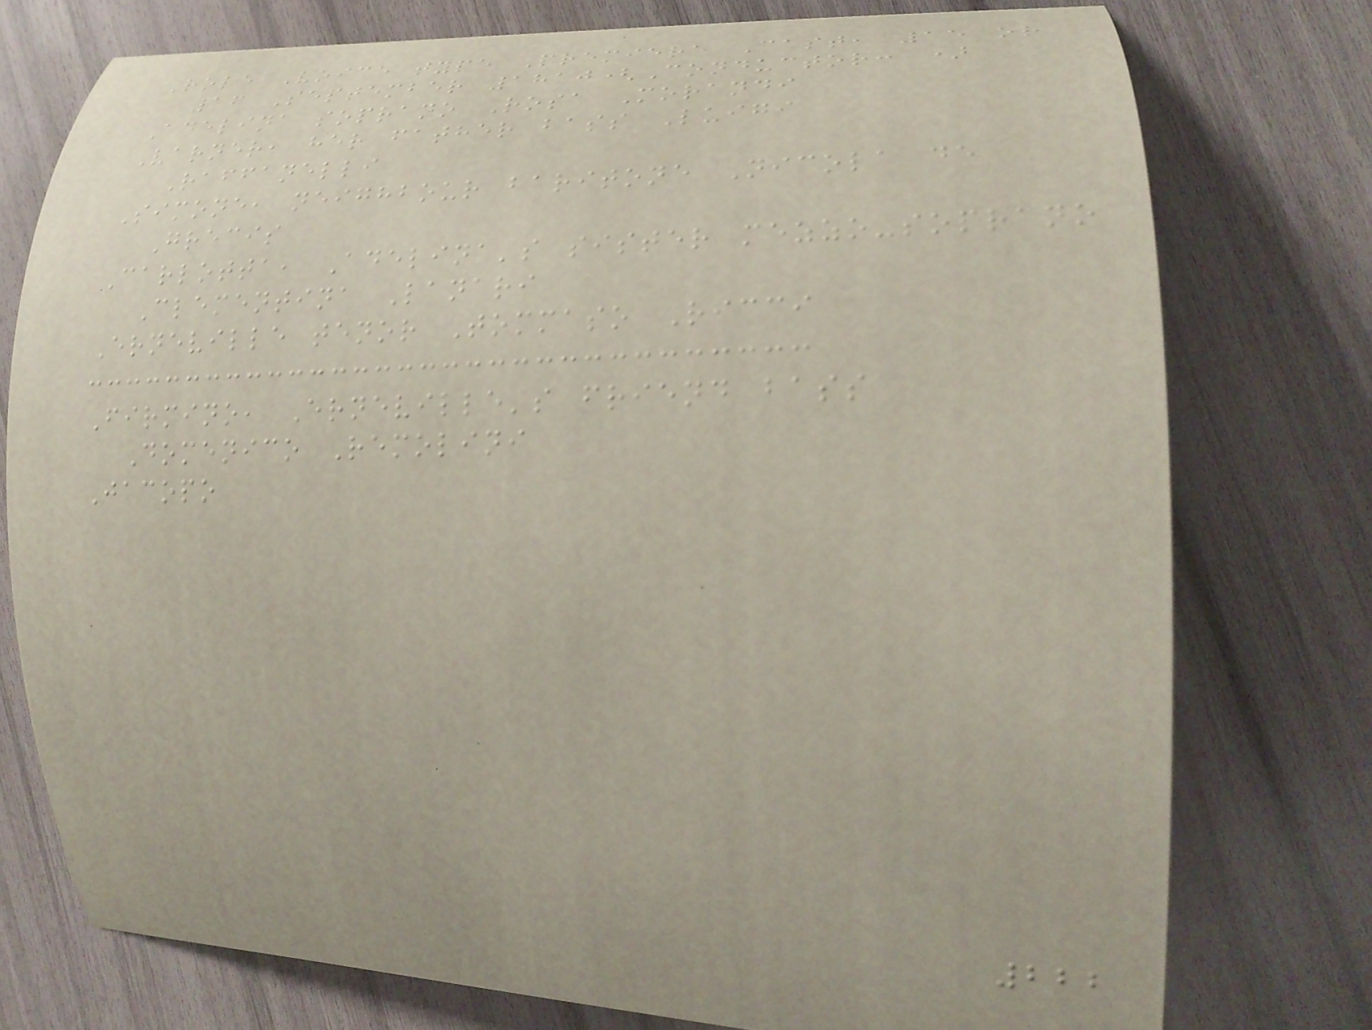Role Voice type Premiere Cast, 15 or
16 September 1810(Conductor: )
Adelina soprano Rosa Morandi
Varner, her father bass Luigi
Raffanelli
Simone, neighbour baritone Nicola de
Grecis
Carlotta, Adelina's sister mezzo-soprano
Clementina Lanari
Erneville tenor Tommaso Ricci
Firmino, Erneville's friend bass
Domenico Remolini
Jacopo
222
